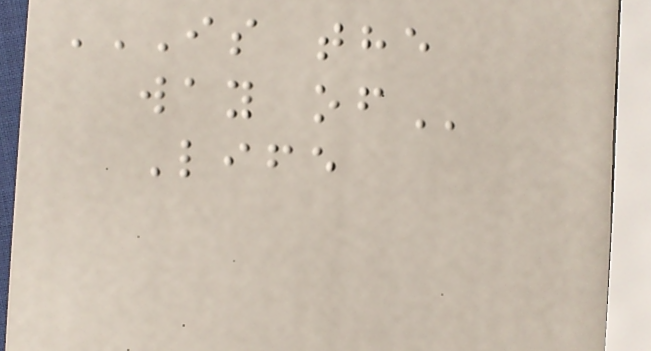IS THE
WAY OF
Life
